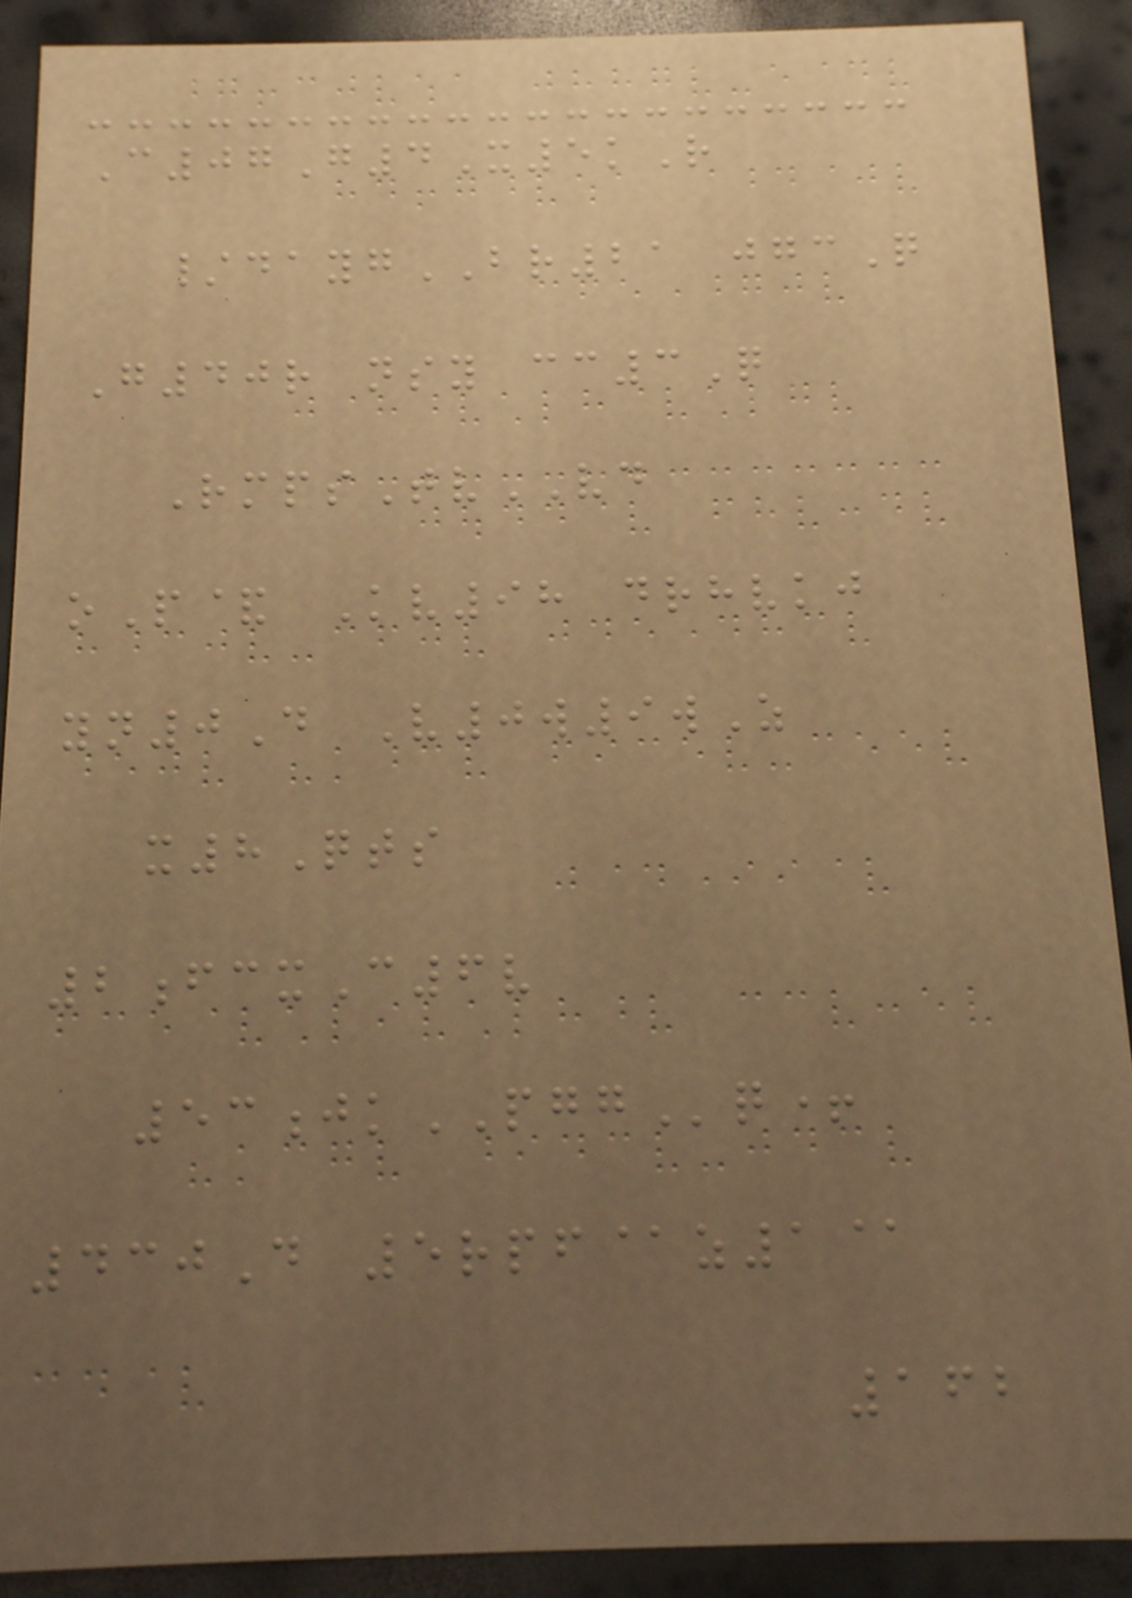C07G4X5kR
/daygBR21 jgcQ
G40r nsy cc3Q
RmpsTvVD
oP& Kv98 drhvkj
yn0D V0w9wZ
x8Qts
2fcxC6v
53jkPGGq+
430D 5rpf@z1@
162
